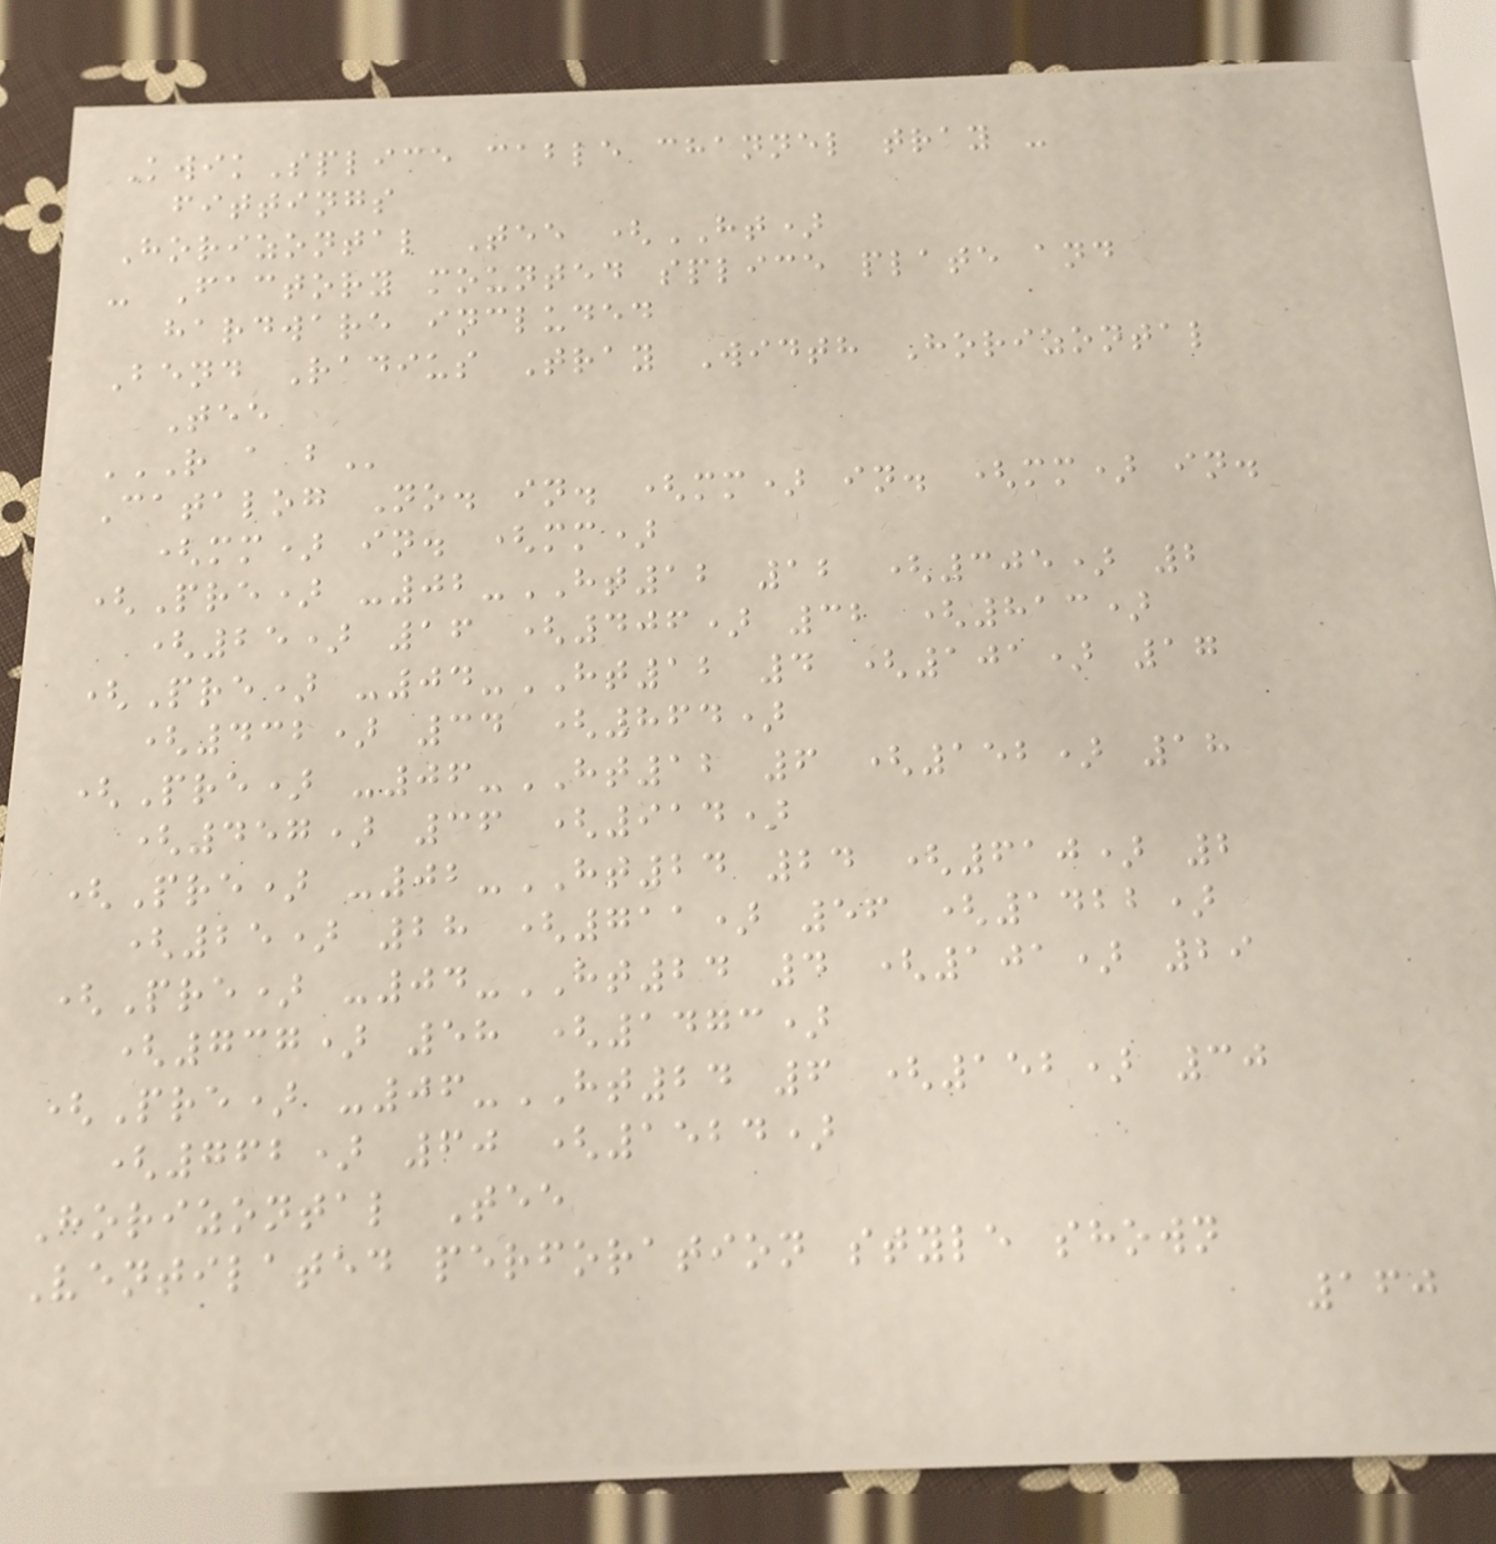KwikSplice cable channel tray -
fittings
Horizontal Tee (HT)
- Factory mounted splice plate and
hardware included
Bend Radius Tray Width Horizontal
Tee
R A B
Catalog No. in. (mm) in. (mm) in.
(mm) in. (mm)
(Pre) -02-HT12 12 (305) 2
(25) 16 (406) 32 (813)
(Pre) -04-HT12 4 (101) 17
(432) 34 (864)
(Pre) -06-HT12 6 (152) 18
(457) 36 (914)
(Pre) -02-HT24 24 (610) 2
(25) 28 (711) 56 (1422)
(Pre) -04-HT24 4 (101) 29
(737) 58 (1473)
(Pre) -06-HT24 6 (152) 30
(762) 60 (1524)
Horizontal Tee
Ventilated perforation style shown
160
